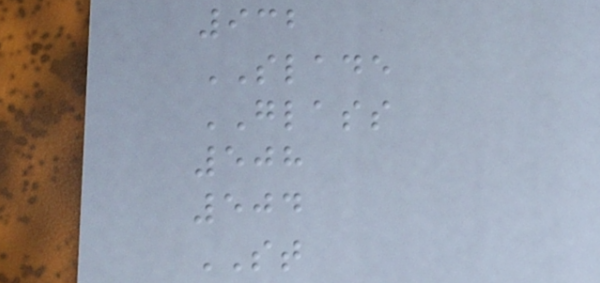932
SLADE
GLASS
508
504
ST
